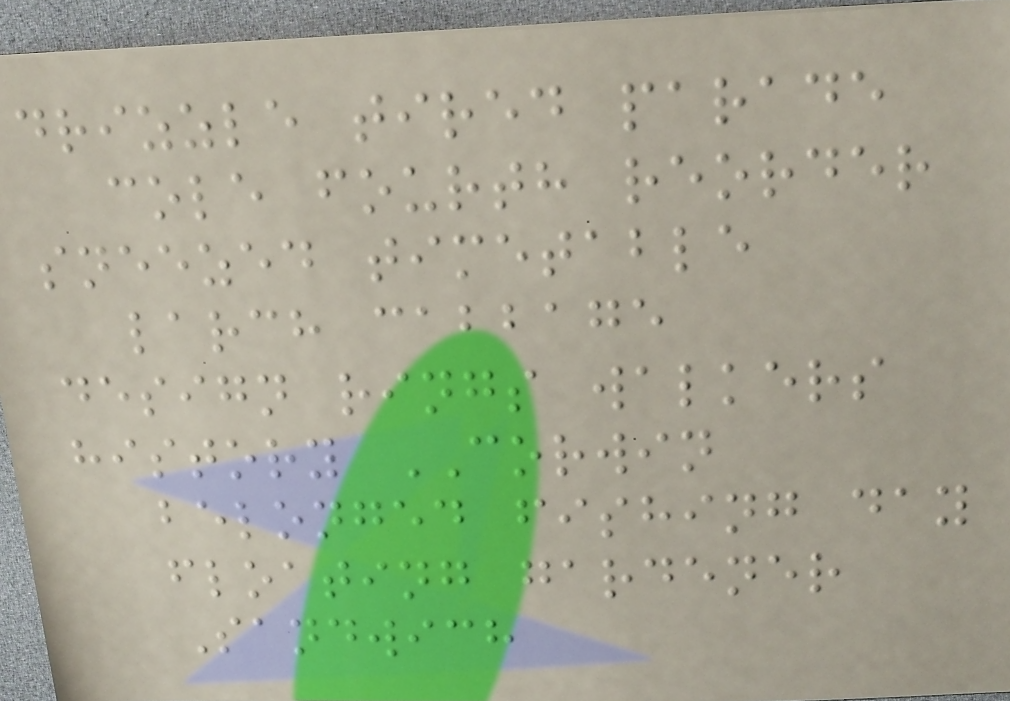drizzle tired parade
cole fourth reorder
sneezed timetable
larch cabbage
design rings walkers
history CORWIN
belonged fishing day
floating gardener
Sandwich
